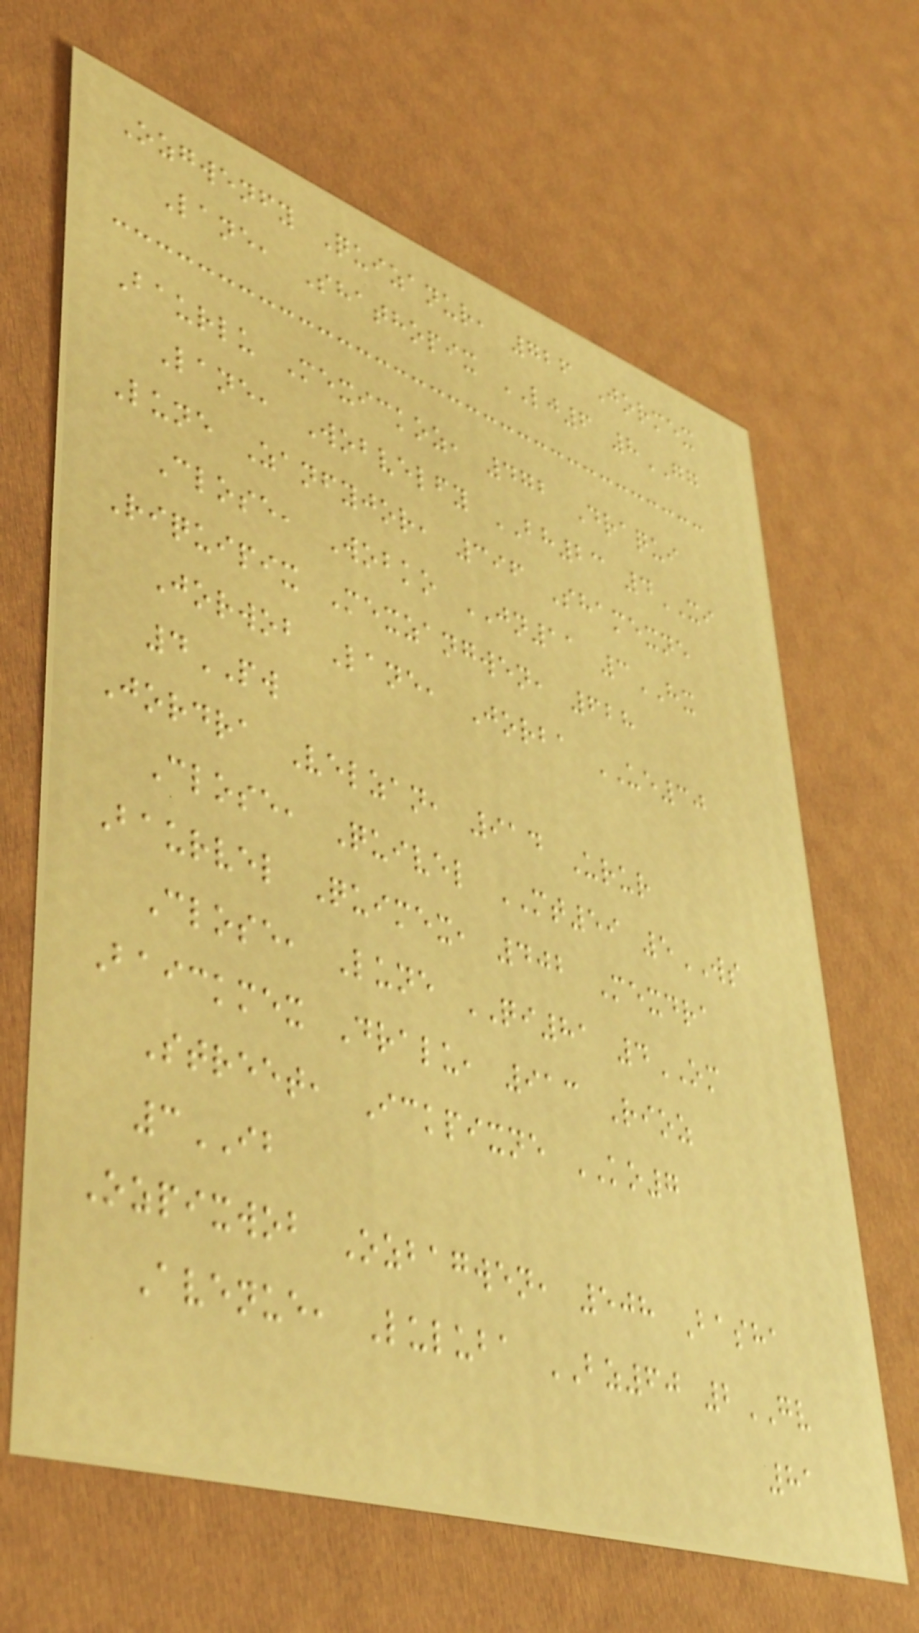Ozgwenfy Quizanur, 726 Jormex
Lane, Shathopix LJ6 8GG
Baurlu Mexickoz, 472 Draqui
Lane, Wobvelfy BH23 4XI
Lune Zanfyjor, 396 Shamexne
Close, Wobko JN11 3HX
Riquipix Mexzangwen, 628
Jorwob Lane, Jorba UE30
4PW
Jordra Velzan, 914 Urur
Close, Quivel MT59 5WS
Baurvel Quimex, 402 Mexdra
Close, Lune QI81 4OM
Baickmex Dralu, 913 Rioz
Street, Ickpixne KO7
3IB
Ozpixwob Ozbagwen, 508 Basha
Avenue, Luluba BZ60 2GV
81
